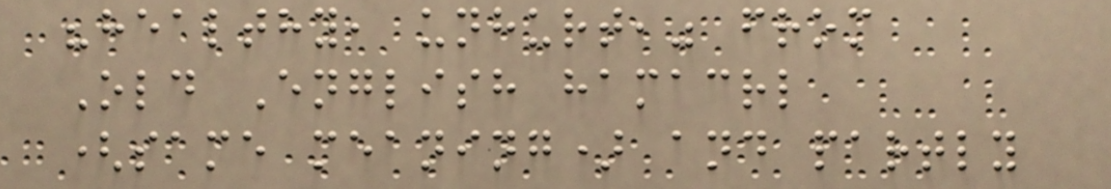"healthy, unhurt," from
Old English hamacrl
(same meaning) and partly
